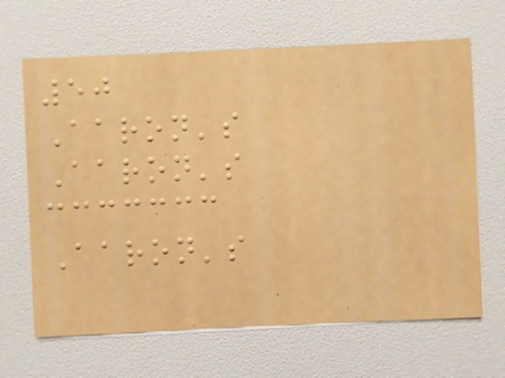50
Aaron's
Aaron's
Aaron's
